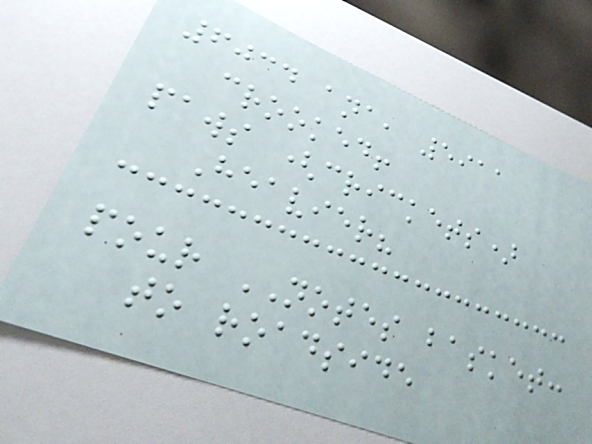6034 ana, 5911
crooked!
paws (crickets)
Heavier?
pour NOTES basket:
to roadside
